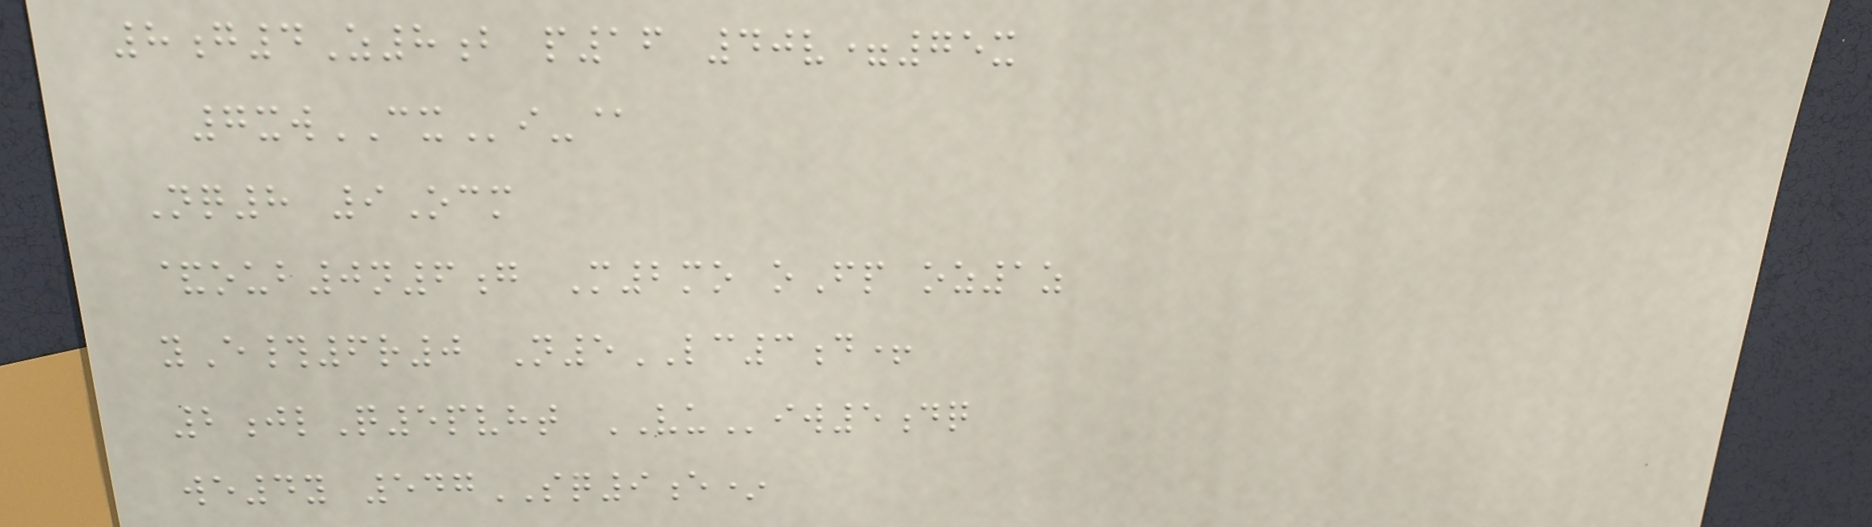8g4Z8b p16 40v=75x
7xwCXi-@
Nq8 9Ocm
&oub0n6g M2mo oFp oz1z
yE#6r0 N5LC3d+
2jlQ5pvht VUiw5dq
we4y 547SQ9e*
